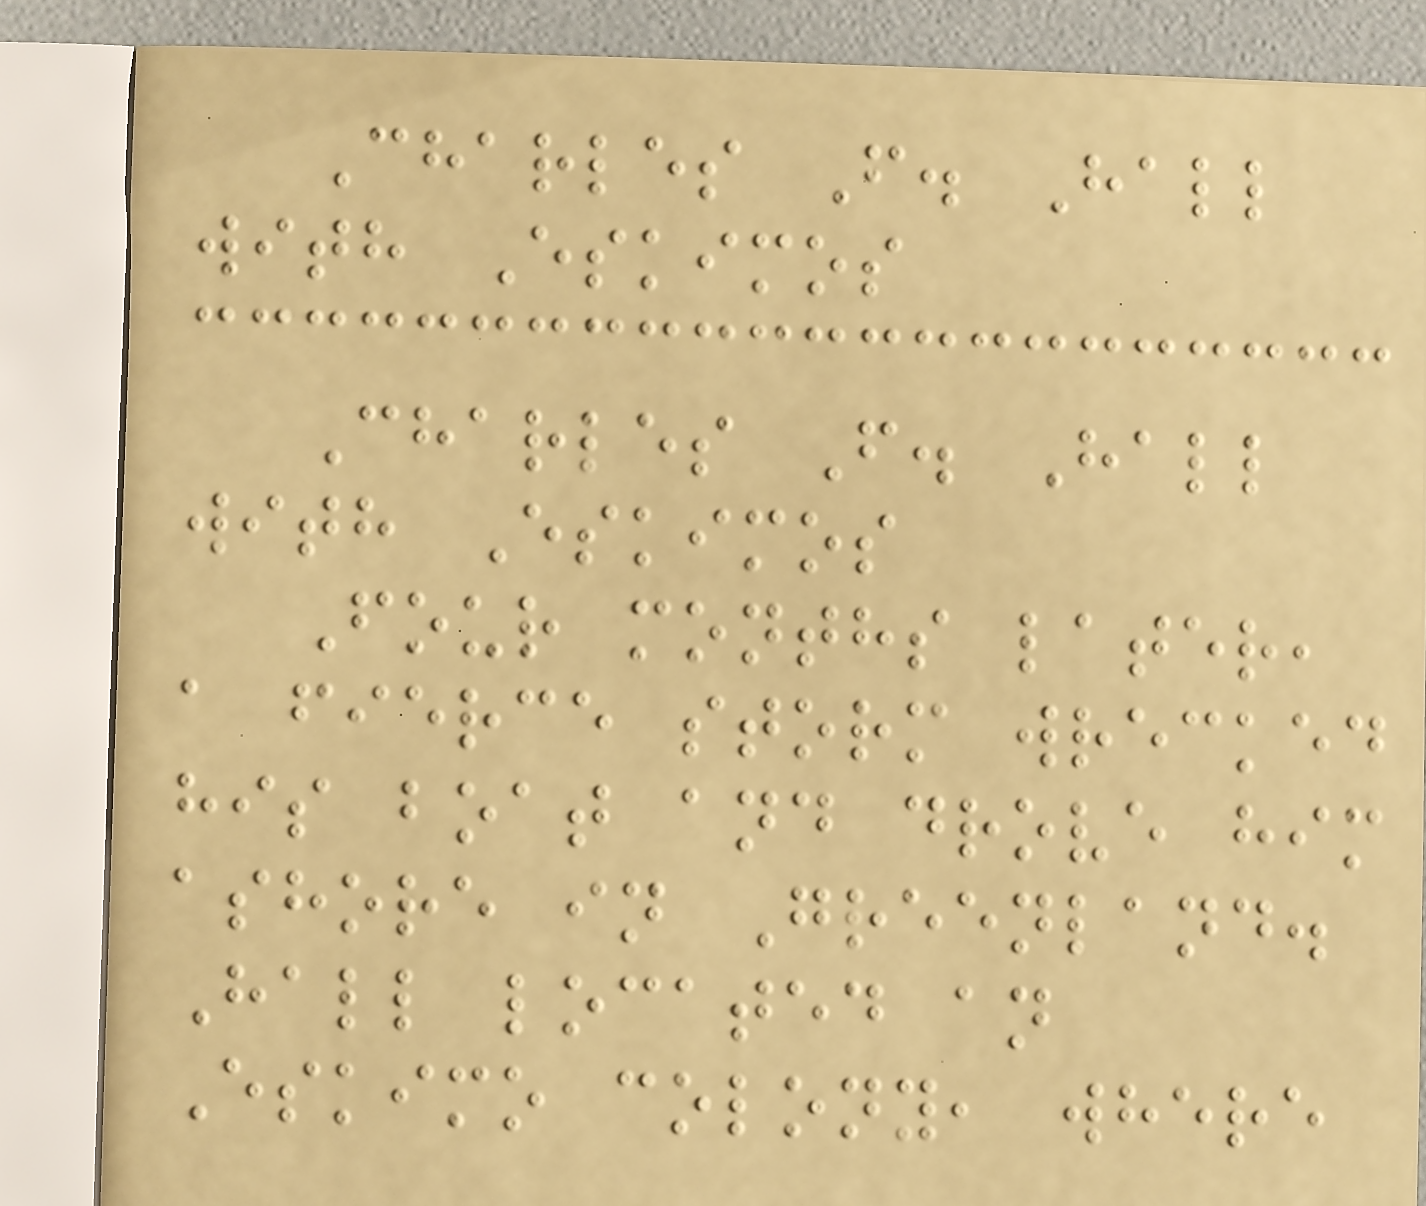Charles F. Hall
with Eskimos
Charles F. Hall
with Eskimos
Four months later,
a fierce storm wrecked
his boat and drove him
ashore in Greenland.
Hall located an
Eskimo colony, where
